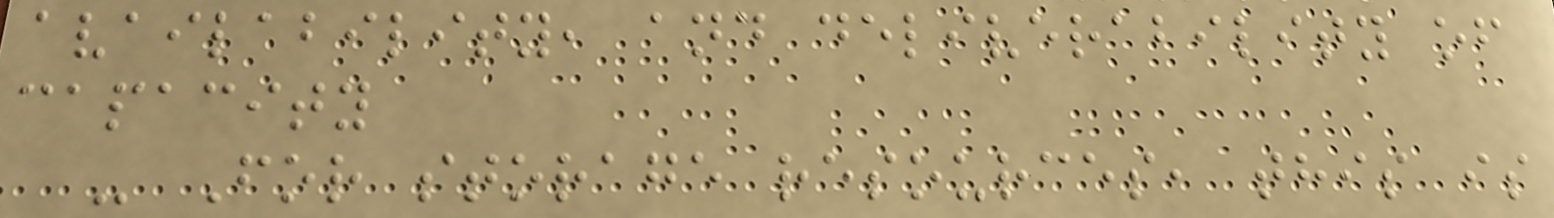availability, and deliverability of
capacity
- For storage resources, this is
